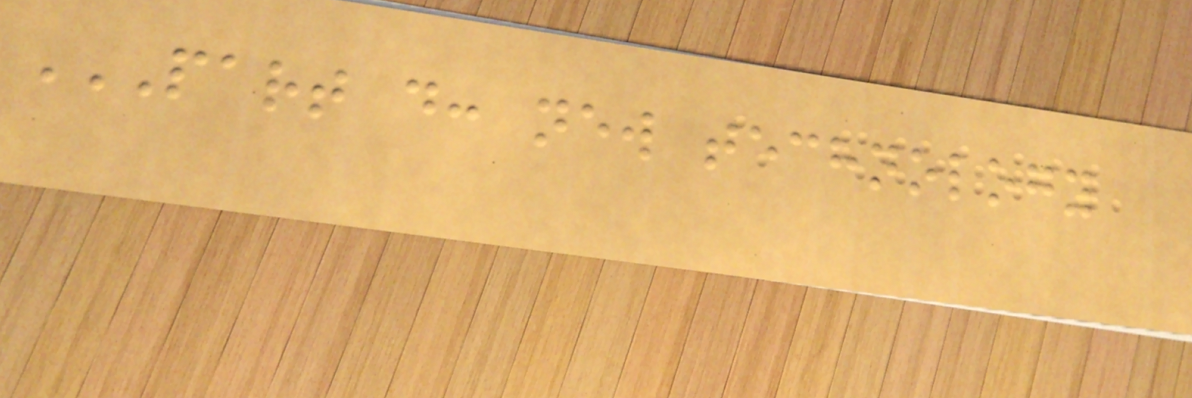PART D: NEW TECHNOLOGY
